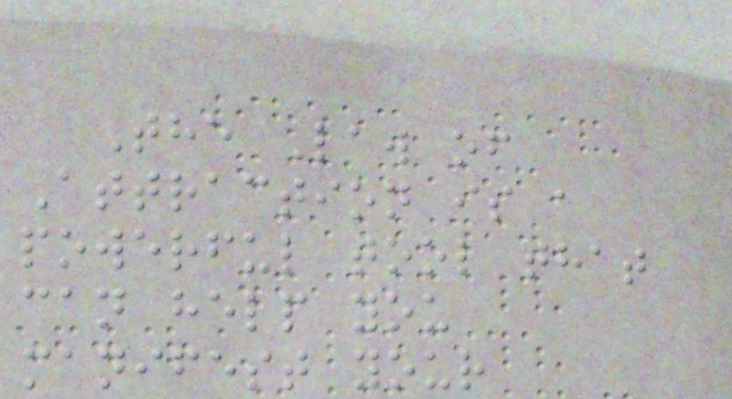The Law of
Attraction is a
powerful tool that
can help you
manifest your
